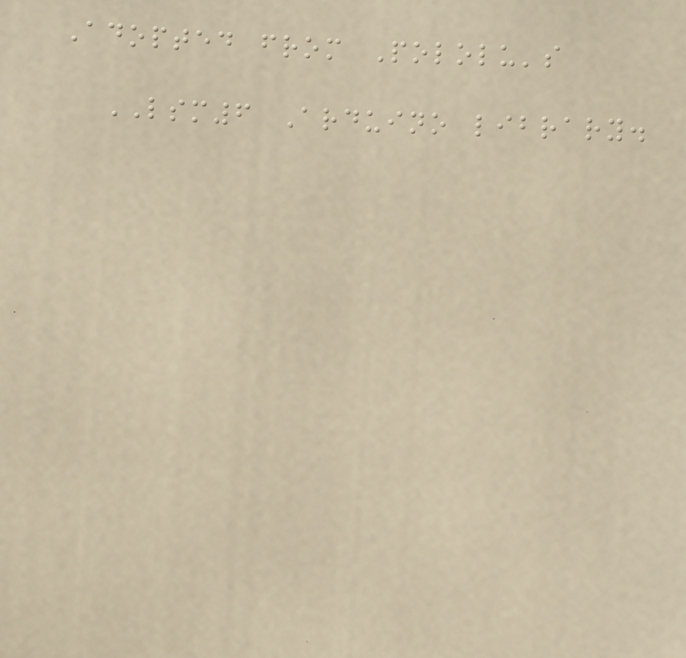Adopted from Pololu's
LSM6 Arduino library.
